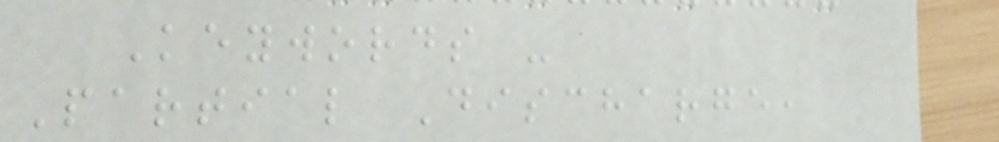Keywords -
Partial Discharge,
